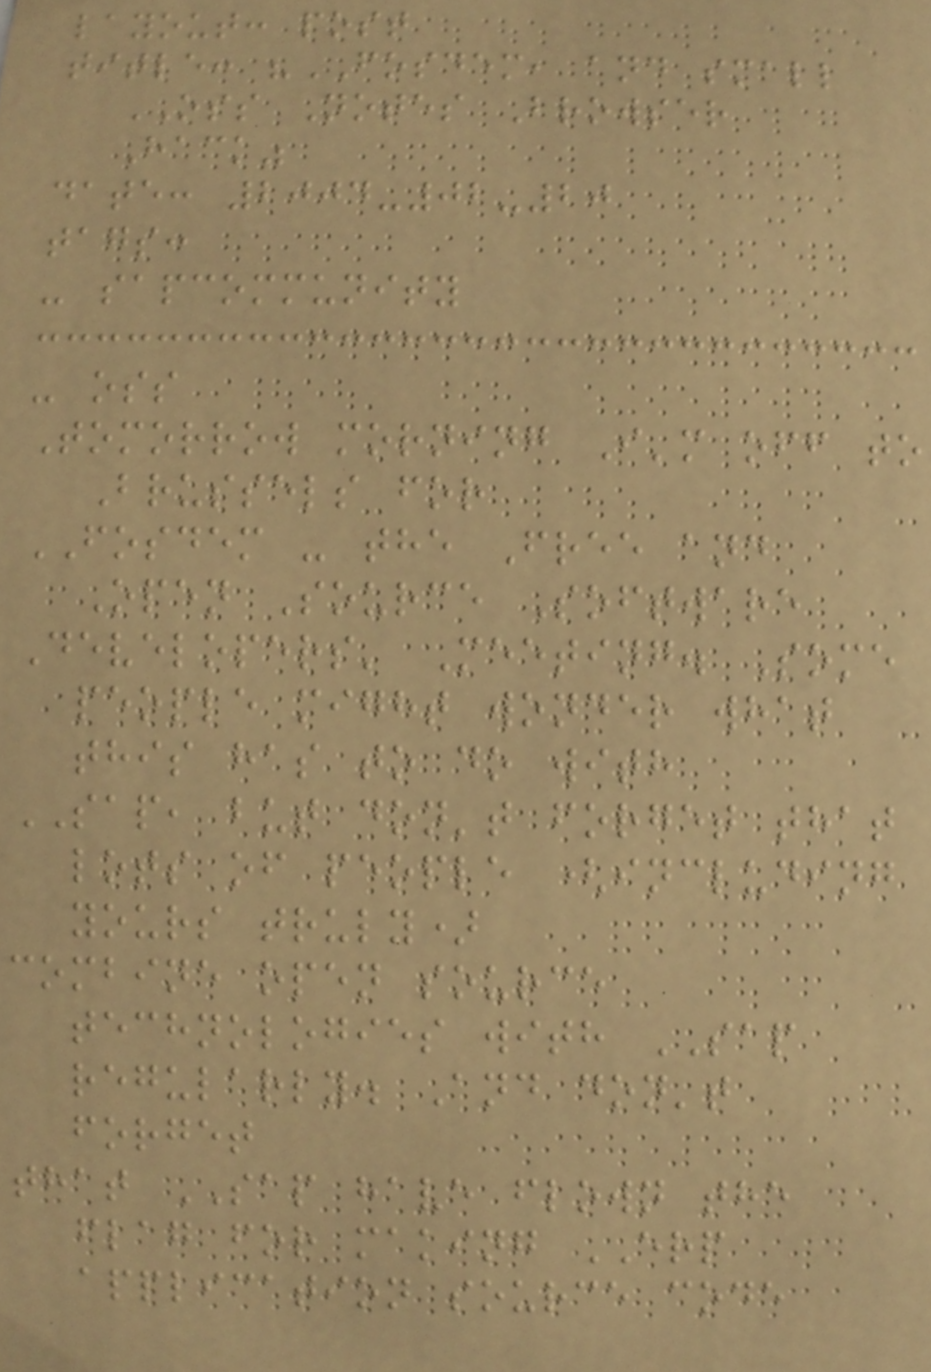layout: post
title: "FOSDEM, and small
OSS Notes Browser
Hack"
date: 2004-02-20
tags:
- sapcommunity
- oss
Tomorrow morning I'm off to
Brussels for
FOSDEM - the Free and
Open Source Software
Developers' Meeting. Some
people might wonder what
this has to do with
SAP, but don't forget that
lots of people (including
yours truly)
combine open source
technologies with SAP
regularly. And don't
forget
that SAP have flown the
flag for making ERP
application source code
